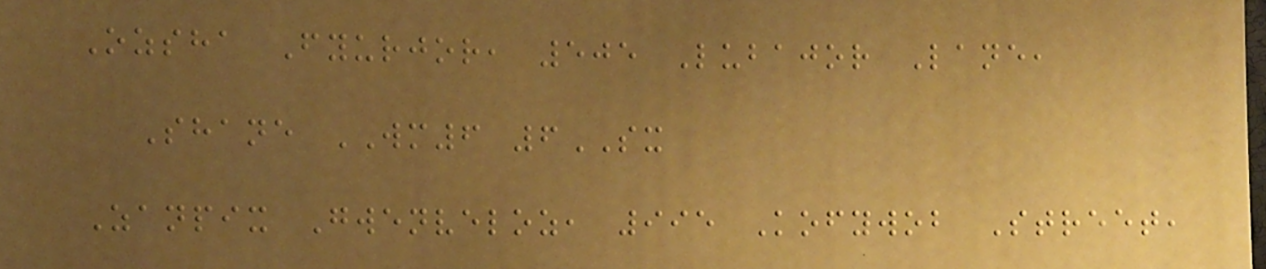Ozsha Fyurjor, 505 Lubajor Lane,
Shane WM6 6SX
Zanpix Gwenveloz, 995 Kofywob Street,
